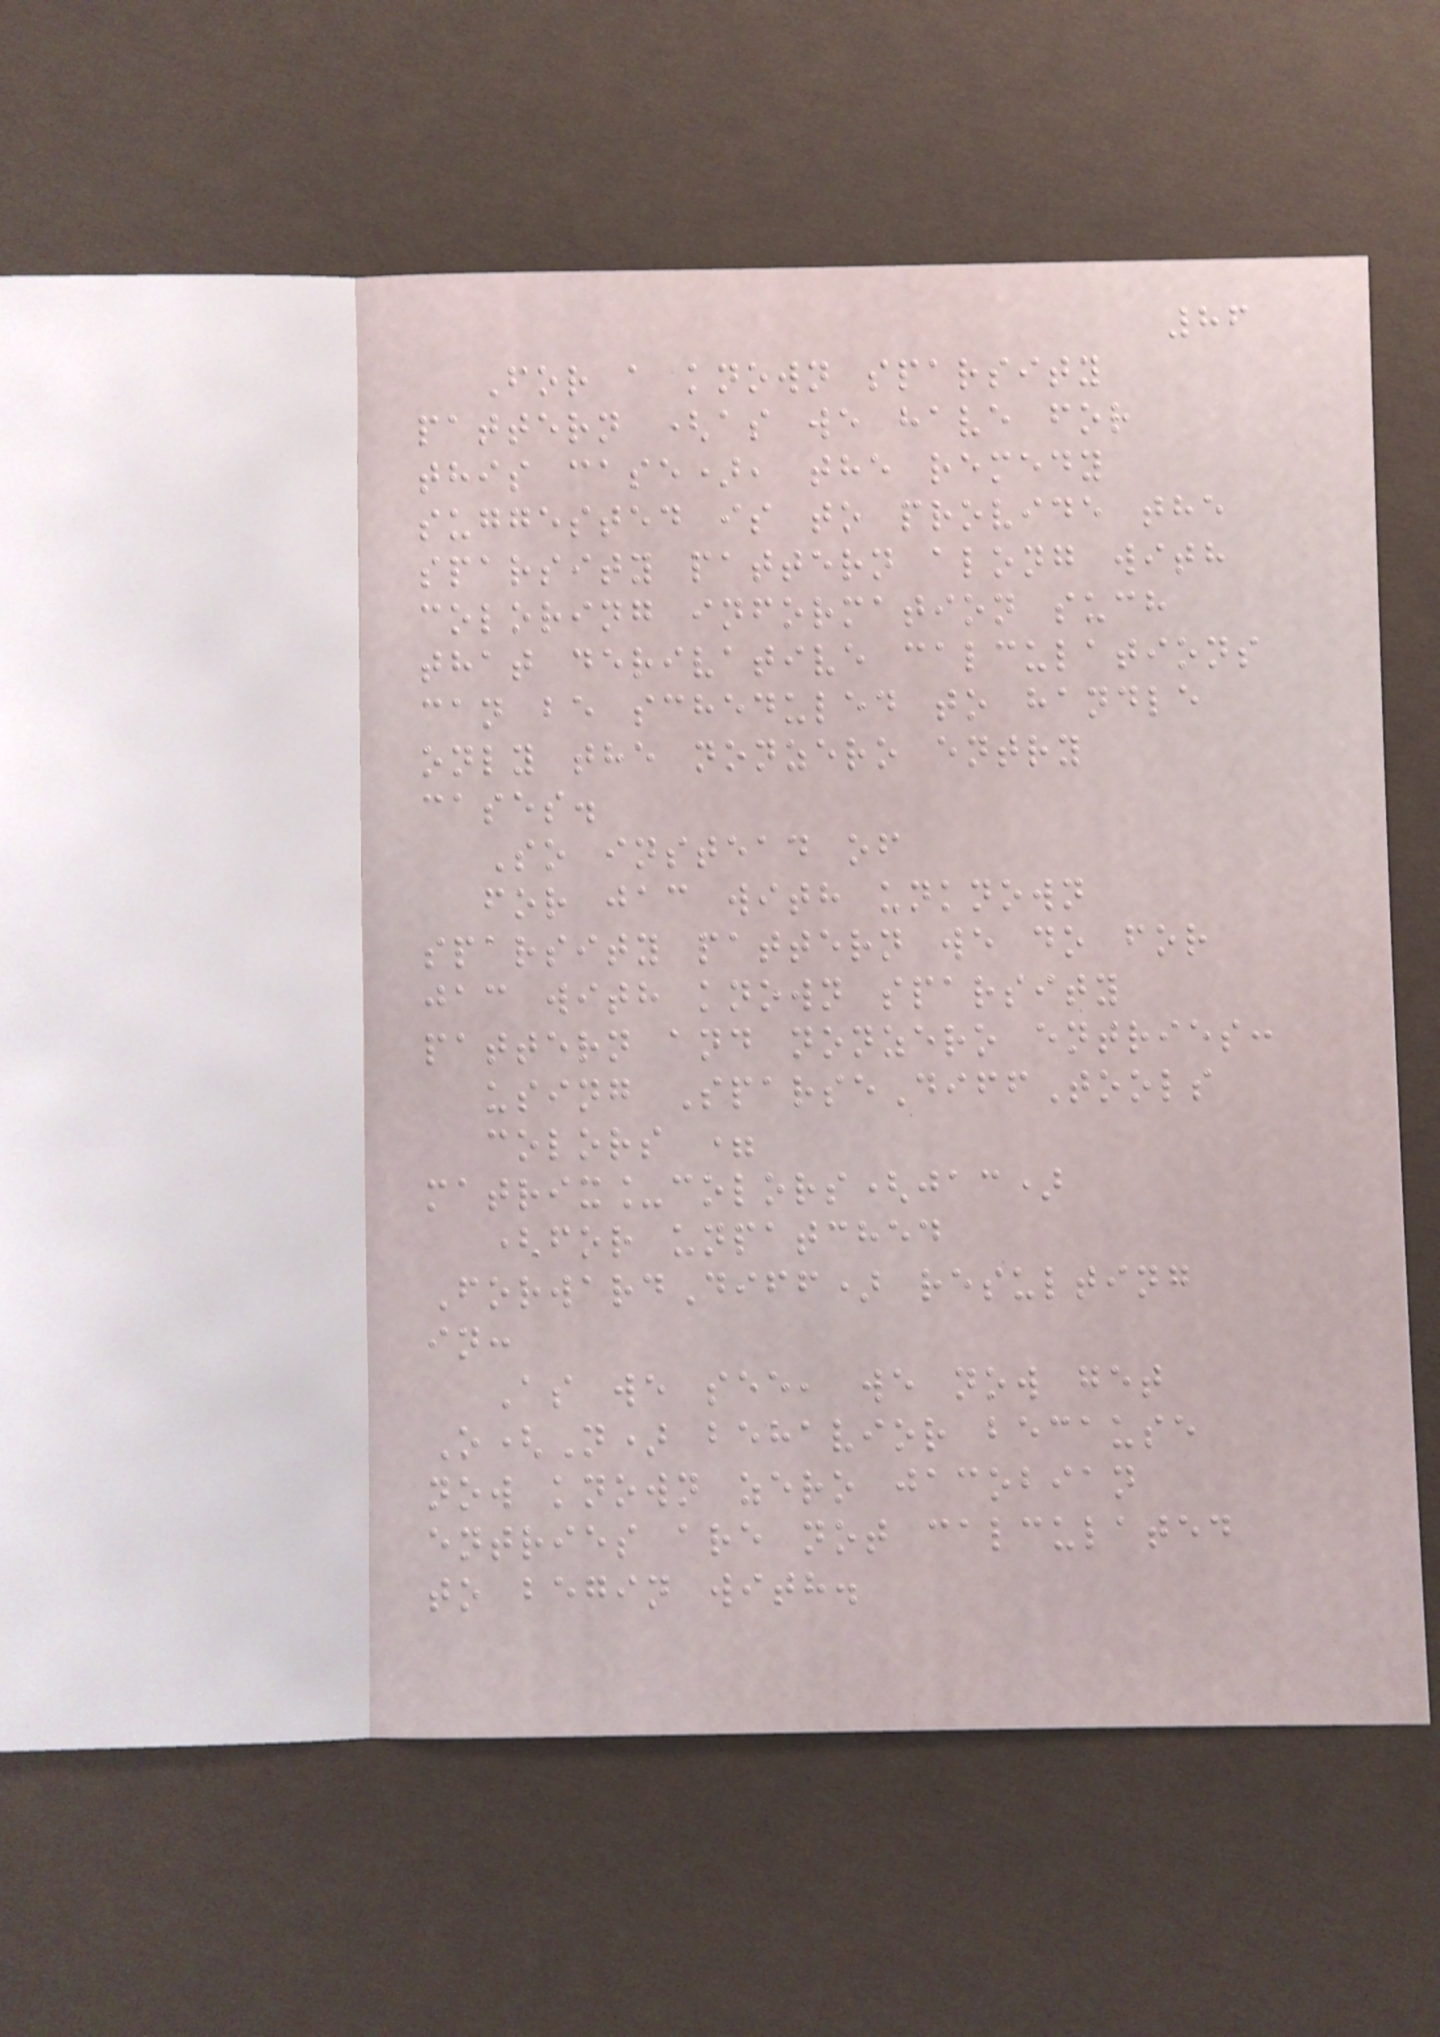86
For a known sparsity
pattern (as we have for
this case), the remedy
suggested is to provide the
sparsity pattern along with
coloring information such
that derivative calculations
can be scheduled to handle
only the nonzero entry
cases.
So instead of
for jac with unknown
sparsity pattern we do for
jac with known sparsity
pattern and nonzero entries:
using SparseDiffTools
colors =
matrix_colors(jac)
(for unpatched
ForwardDiff) resulting
in:
As we see, we now get
O(N) behavior because
now known zero jacobian
entries are not calculated
to begin with.
